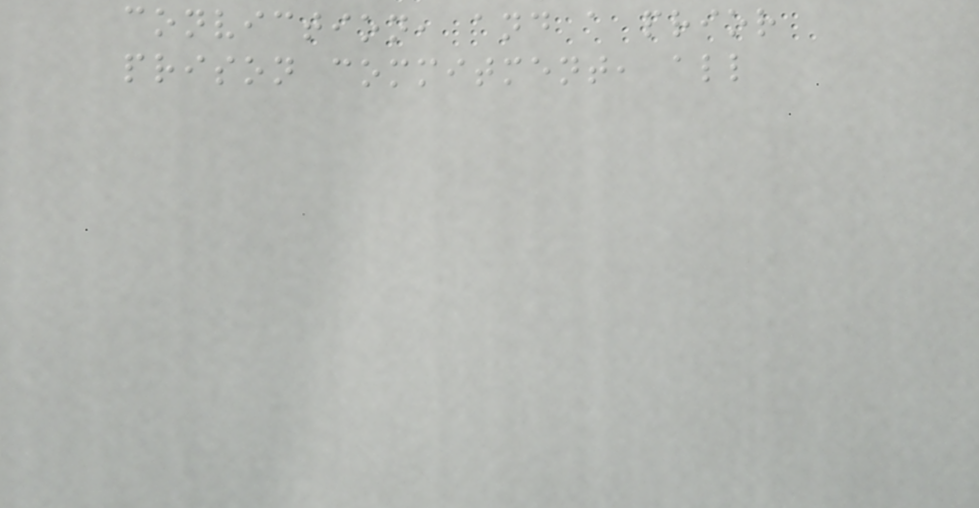conviction, and a prior
prison commitment, all
